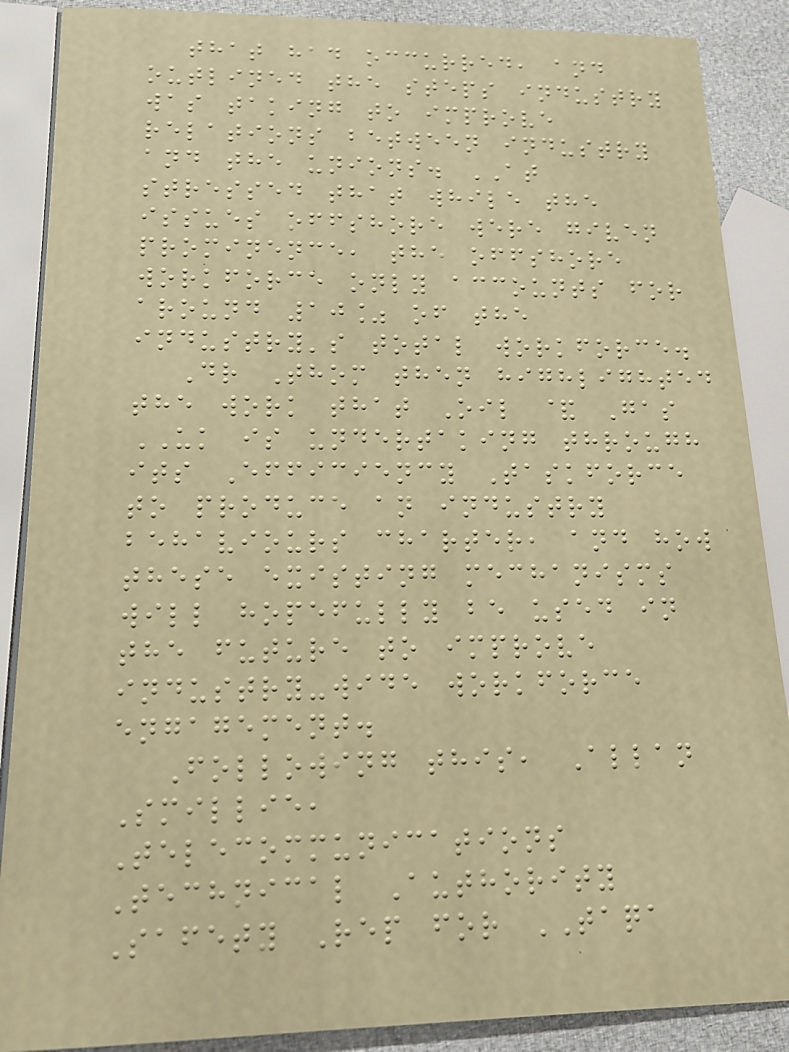that had occurred, and
outlined the steps industry
was taking to improve
relations between industry
and the unions. AT
stressed that while the
issues offshore were given
prominence, the offshore
workforce only accounts for
around 10% of the
industry's total workforce.
Dr Thom then highlighted
the work that Oil & Gas
UK is undertaking through
its Efficiency Taskforce
to produce an industry
behaviours charter, and how
these existing mechanisms
will hopefully be used in
the future to improve
industry-wide workforce
engagement.
Following this, Allan
Smillie,
Telecommunications
Technical Authority
Safety Rep for TAQA
